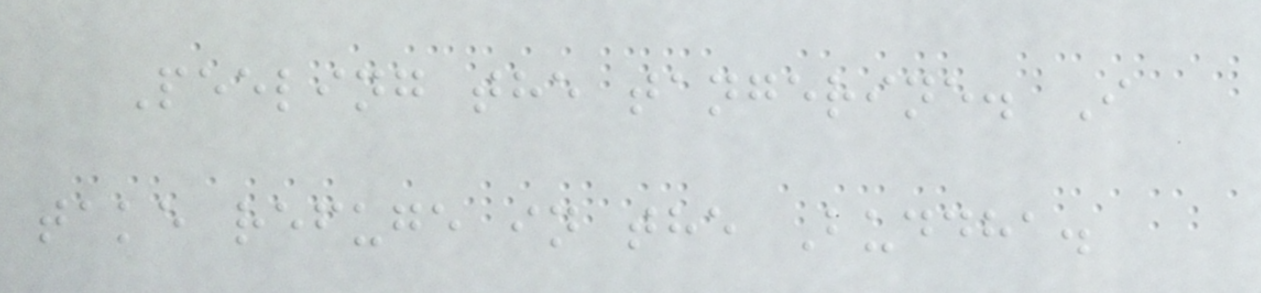Peeling the tangerine. I
take refuge in the Buddha.
